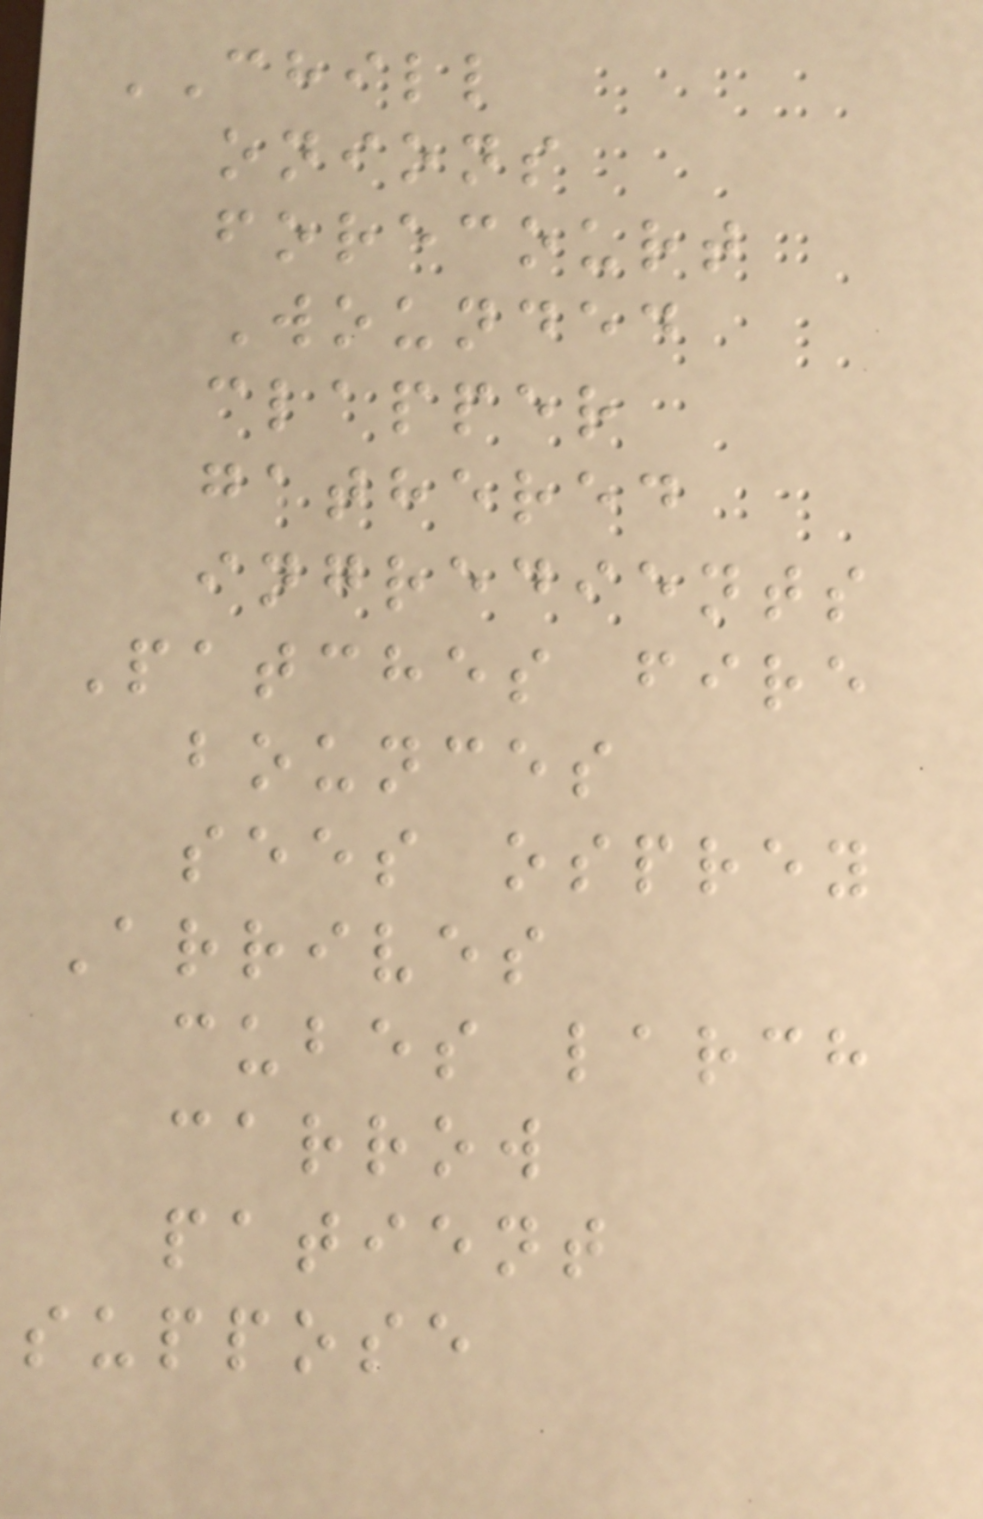CHILL
onions
forecourt
Wounded
clapper
gathered
ingredients
Patches fire
bounces
sees osprey
Arrives
cubes larch
carrow
patient
suppose
